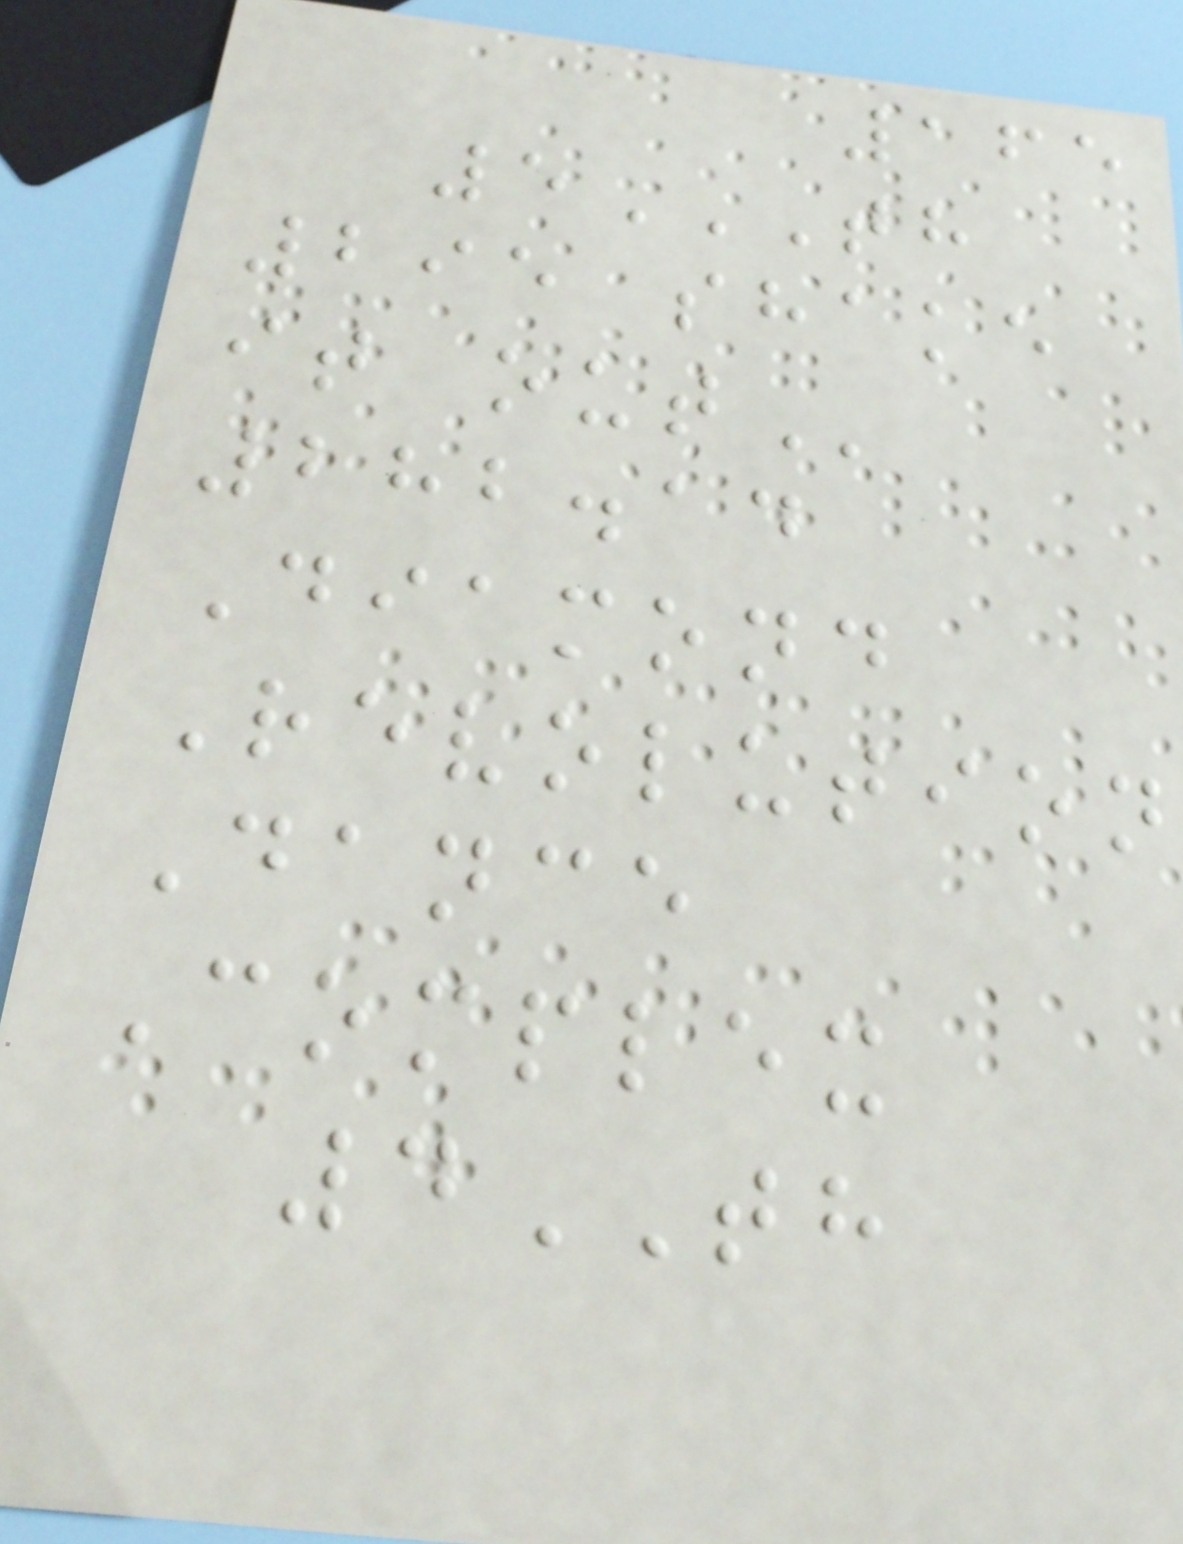165
5TH
295 SHAKE
IT OUT
282.14
Diamond
Revolution
Dance
Complex
4TH
